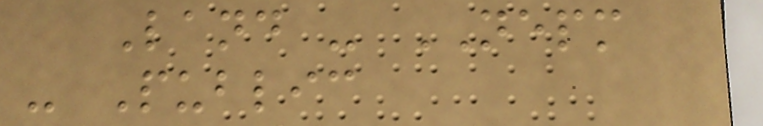Land - NEPM
- Public
